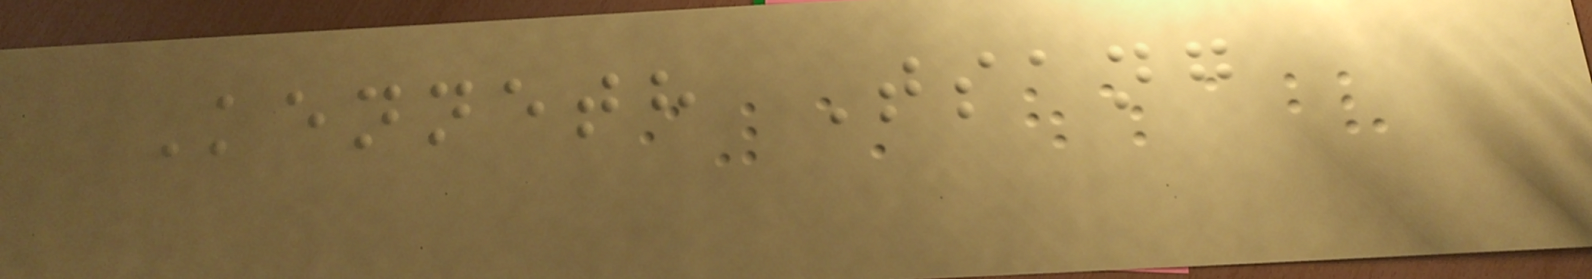Kenneth Tsang
